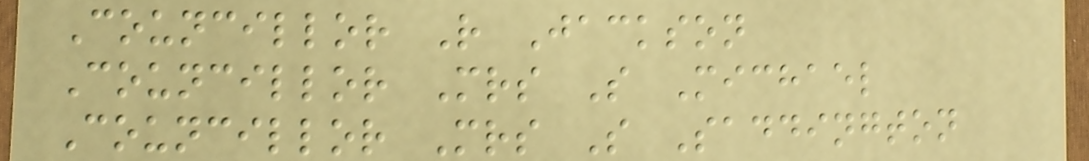Councillor R Jackson
Councillor Mrs S Michael
Councillor Mrs S Saddington
